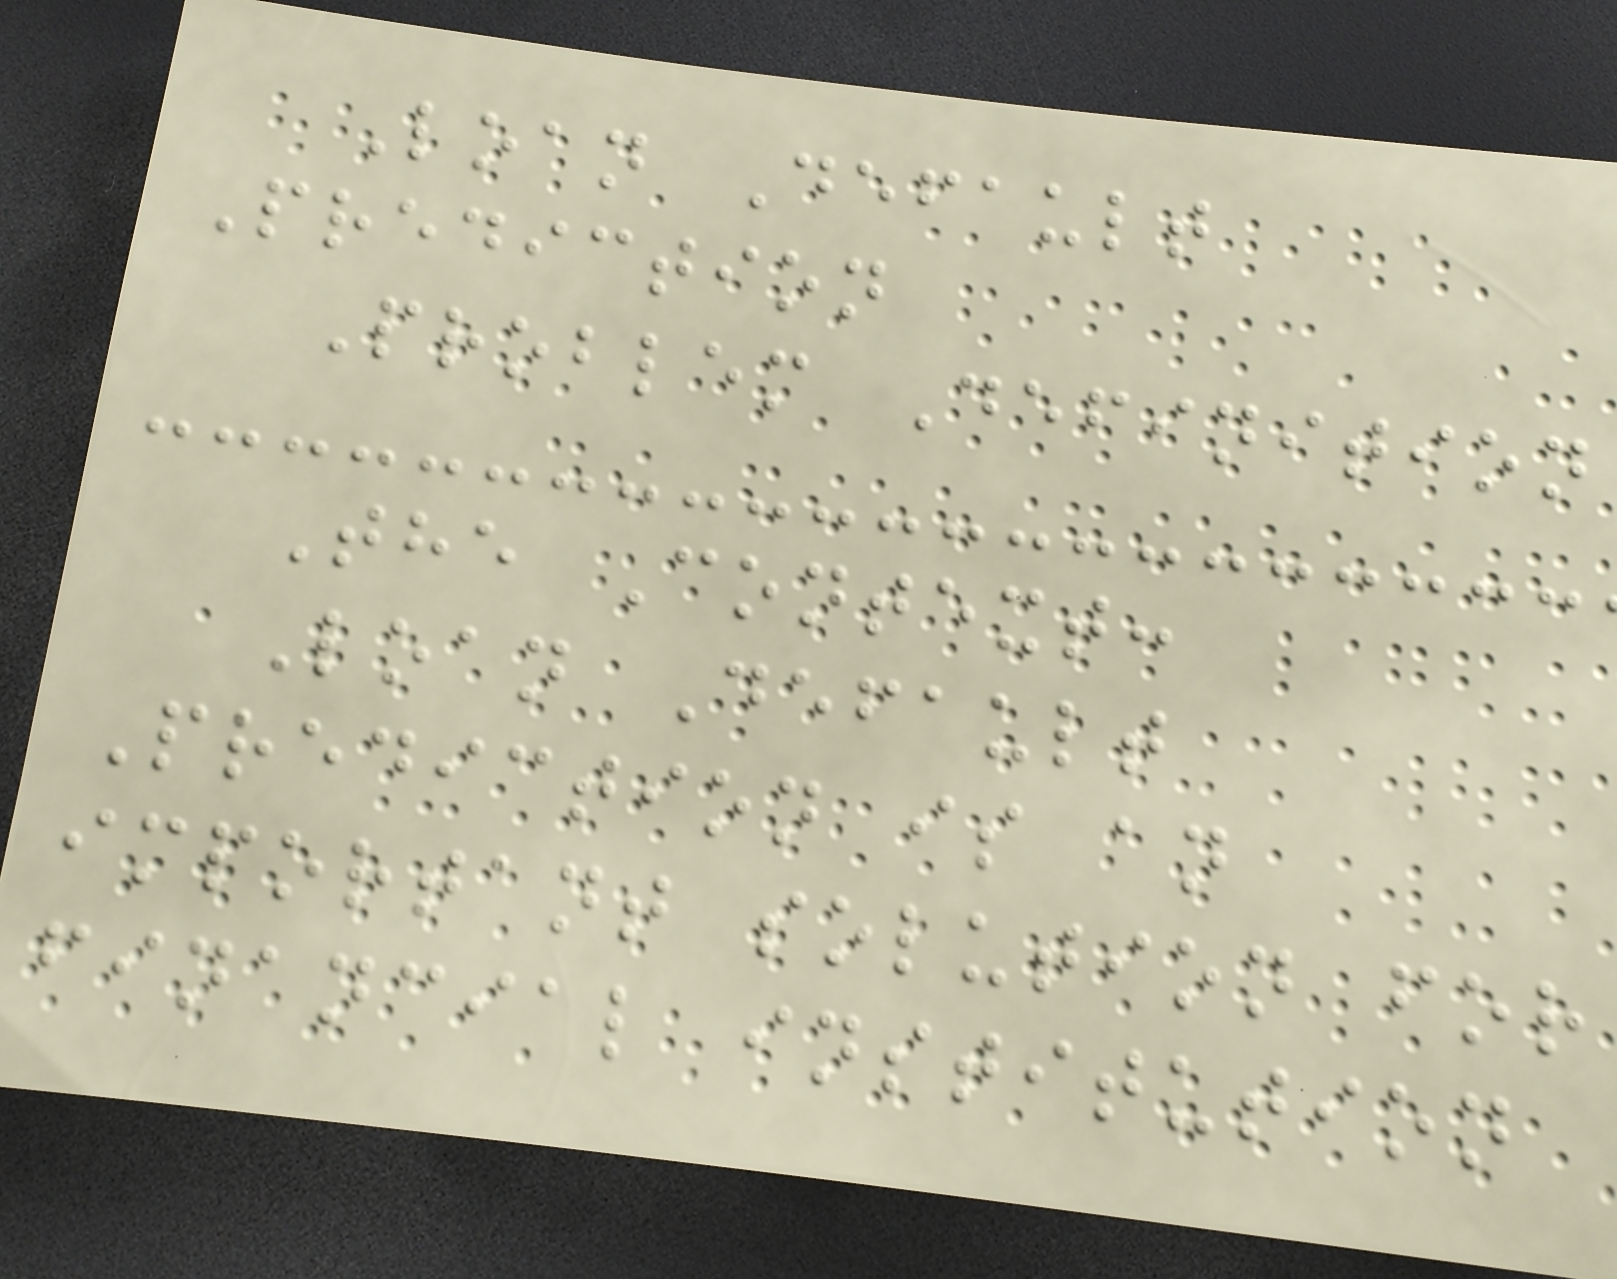Loan Default
Prediction
Problem Definition
The Context:
Loan Default
Prediction is an
important solution for
financial institution
